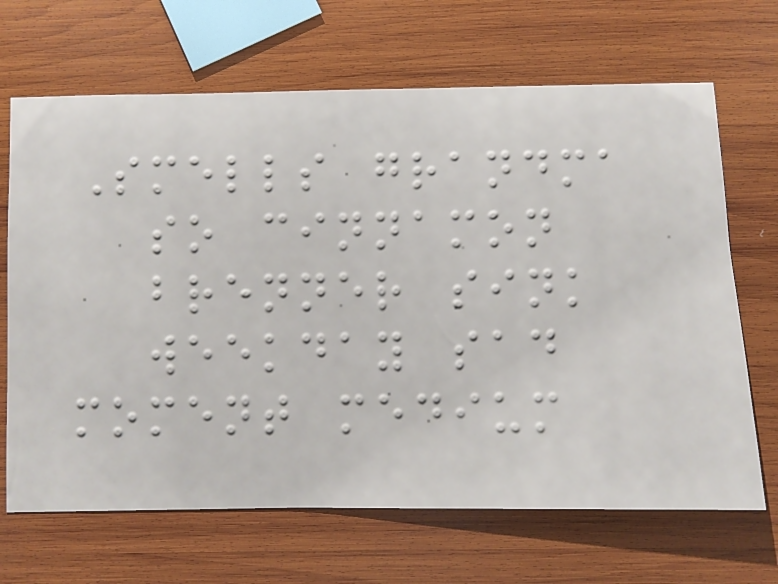Smells grandma
so cinnamon
brenner sink
weekday sad
moment medium
